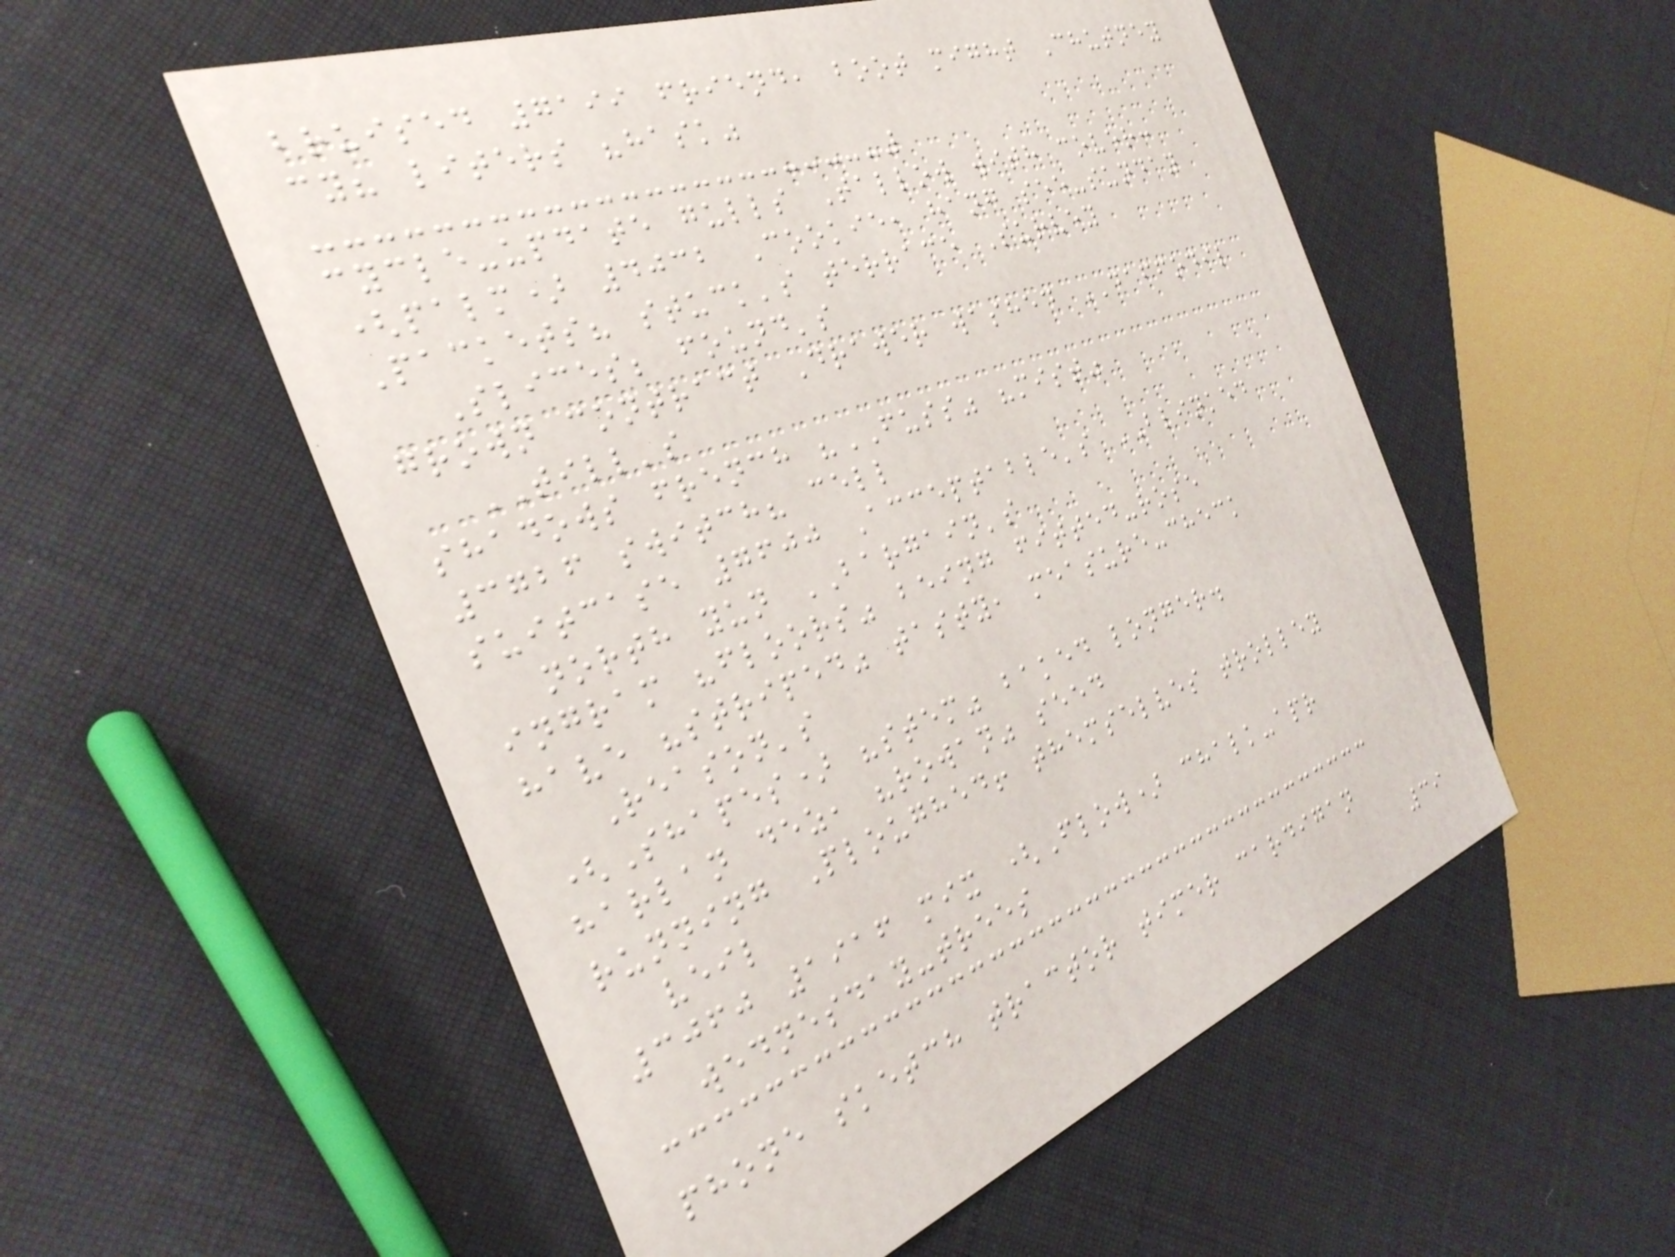bruised 7199 friend, boot might Chutney
cy? liters "hask"
cycle-update gulls Tallow with cover:
(palm) 4032 Cookie, hang see-sunday
Packets? stuck's terrace Survey
Slices; found's
grown contract Drawer washed DAFFODIL
TILL's
shadows french "FUSS" "mist"
3726 switch? cell
suitcase 7600 Acceptable's BLINKED
north yun BARGAIN's
ingram "floors" being fitted-rose
have "striped" tasty, measure-check
Reason's
(Shapes) "stem" baked longer.
harlan dez, "rowan" seed
running Ploughed! themselves trolley
veil
3060 1916 mix (Flow) chalk-apr
wednesday-trees
phone sketch tractor timer cardigan
39
